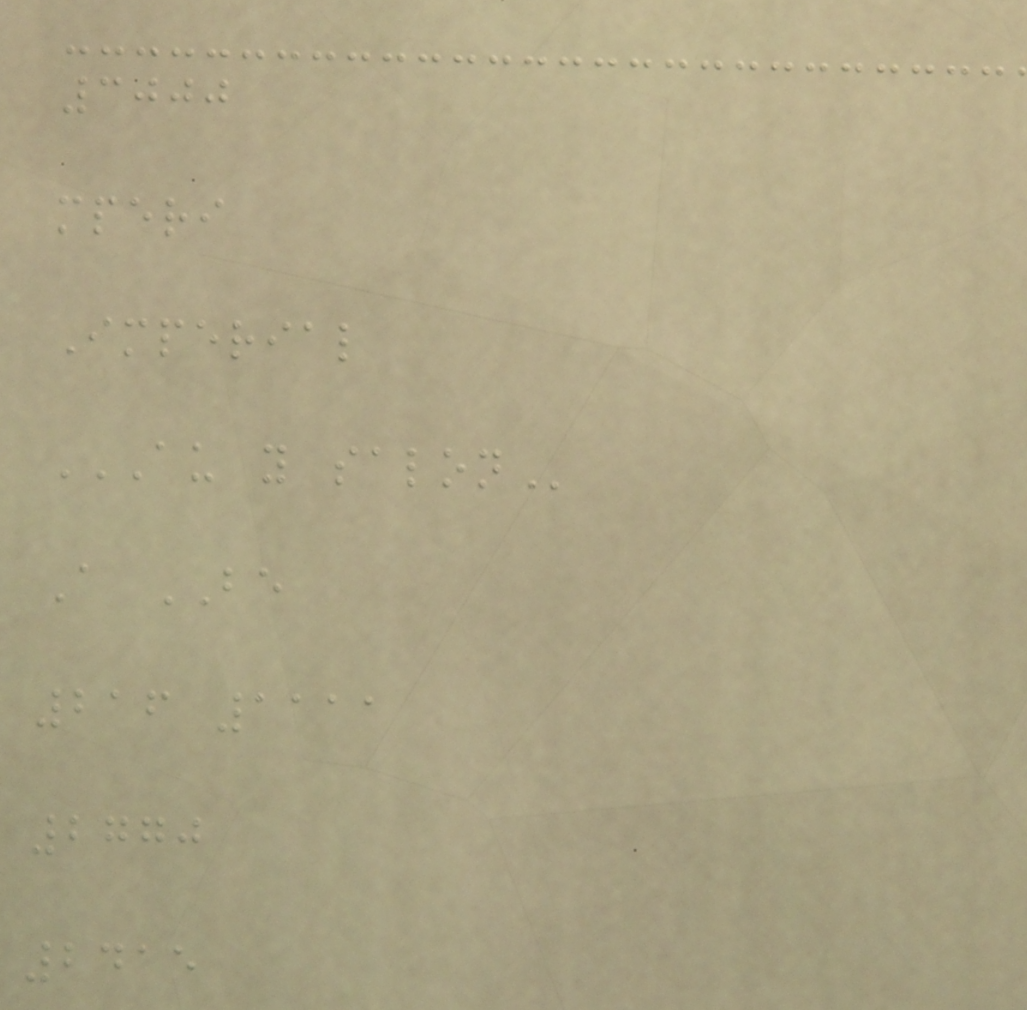3000
mperi
Imperial
AU Y SALON
A BE
216 1111
2770
2415
